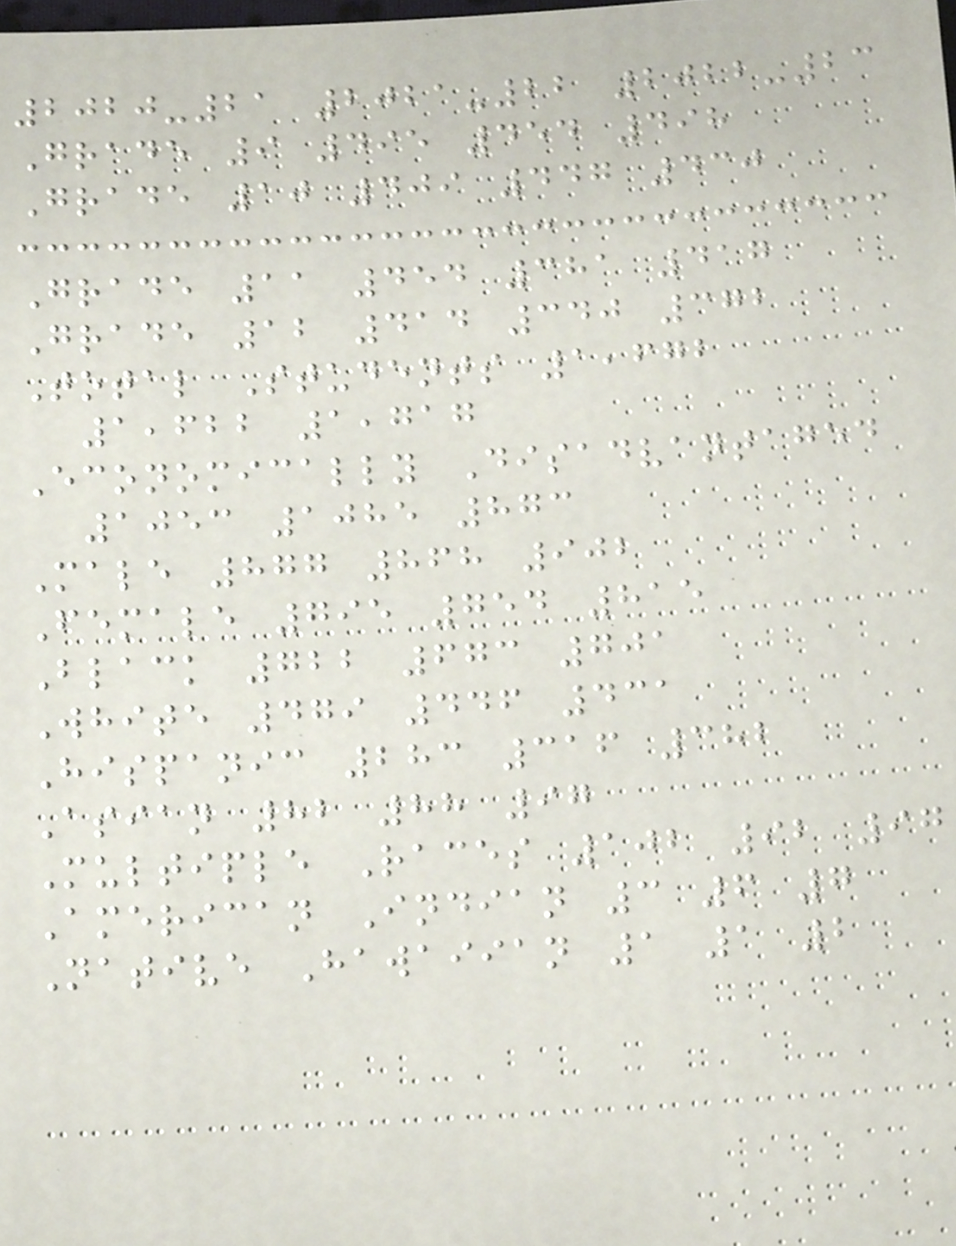2020-21 2021-22 2022-23
Grade 9 495 454 498
Grade 10 409 447 430
Grade 11 454 381 417
Grade 12 414 340 372
Total Students 1,672
1,622 1,717
Economically Disadvantaged
1053 1085 873
Male 877 868 902
Female 795 754 815
Black 722 673 701
White 479 446 431
Hispanic 283 316 382
Asian 82 88 97
Multiple Races 102 92 97
American Indian 3 6 7
Native Hawaiian 1 1 2
